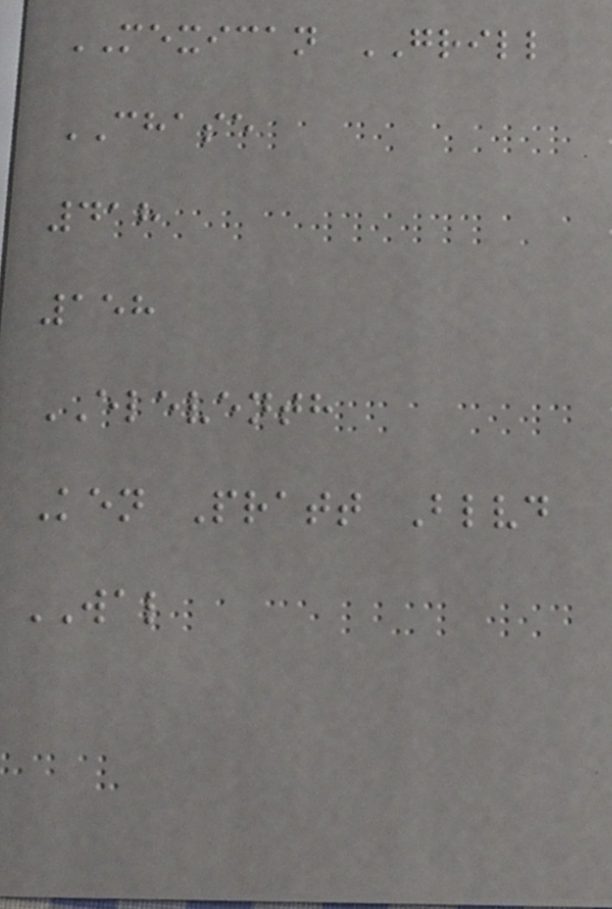MEXICAN GRILL
CHASE
418
158
ELEVENTH
Ken Pratt Blvd
WAL
